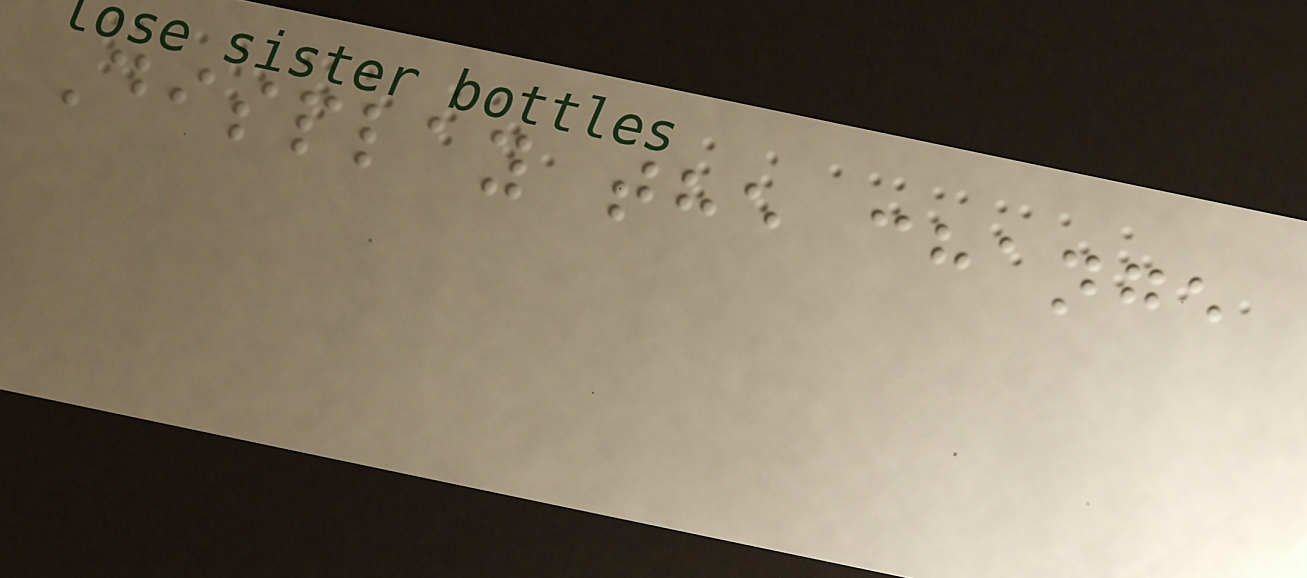Display the change
